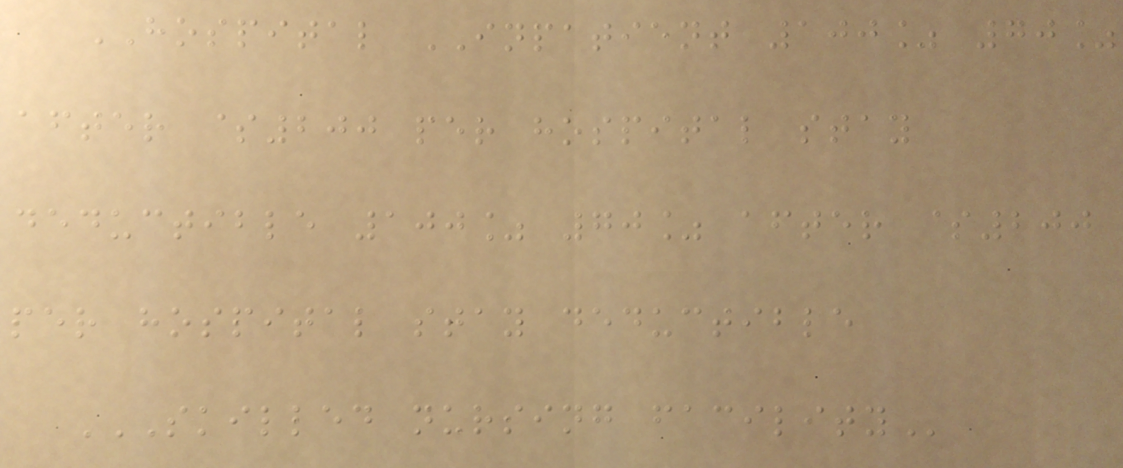HOSPITAL INPATIENT 100% 70%
after $200 per hospital stay
deductible 100% 70% after $200
per hospital stay deductible
SKILLED NURSING FACILITY
